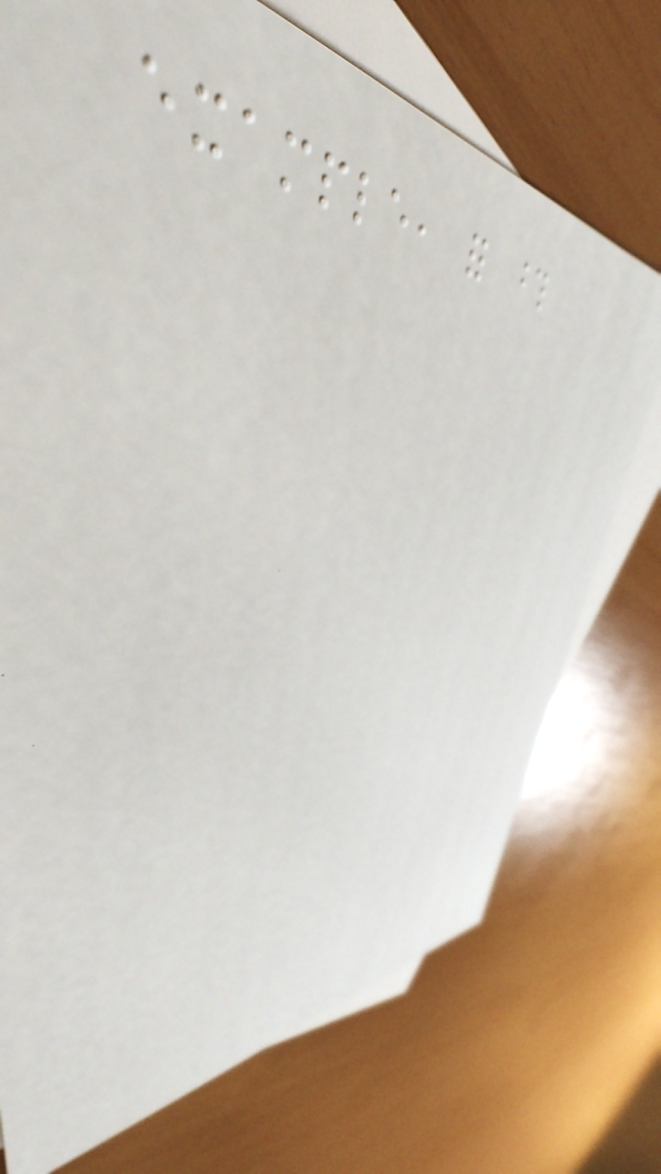example, for those
